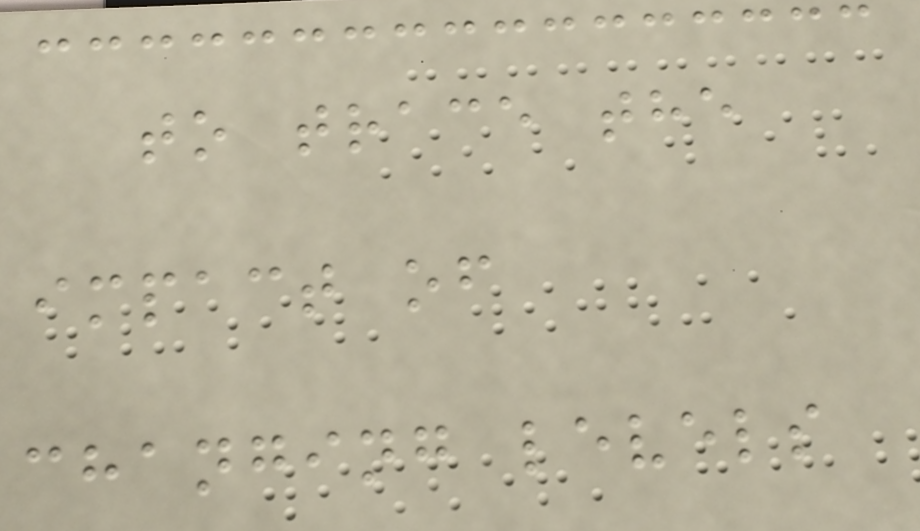to trace the
impact of
changing levels
